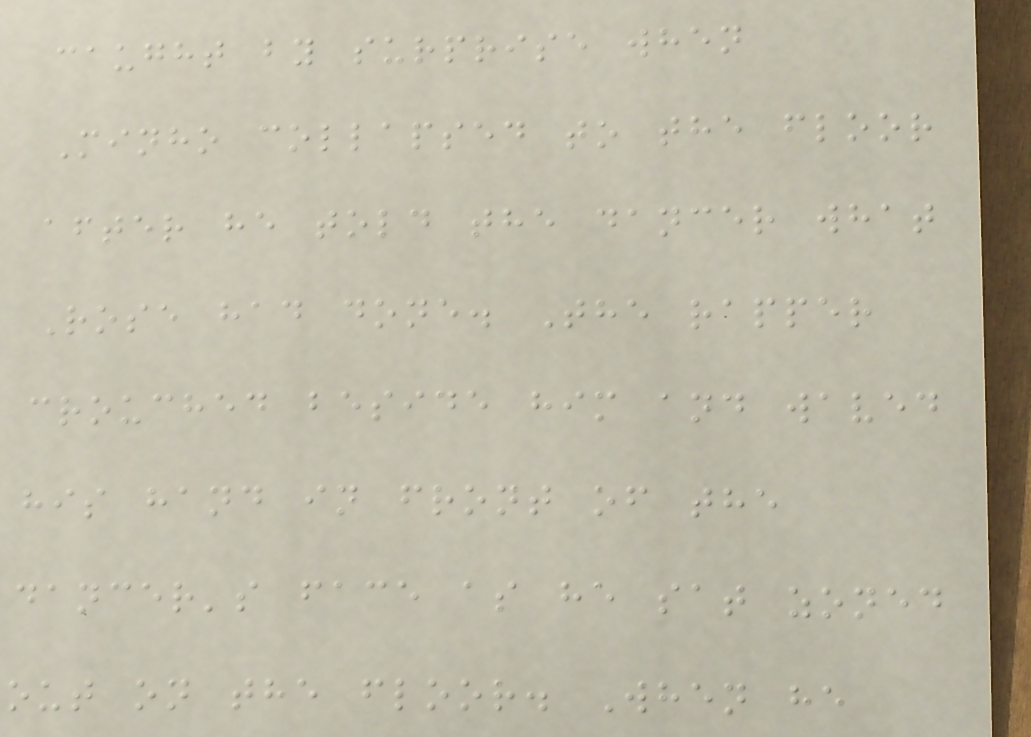caught by surprise when
Minho collapsed to the floor
after he told the dancer what
Rose had done. The rapper
crouched beside him and waved
his hand in front of the
dancer's face as he sat zoned
out on the floor. When he
